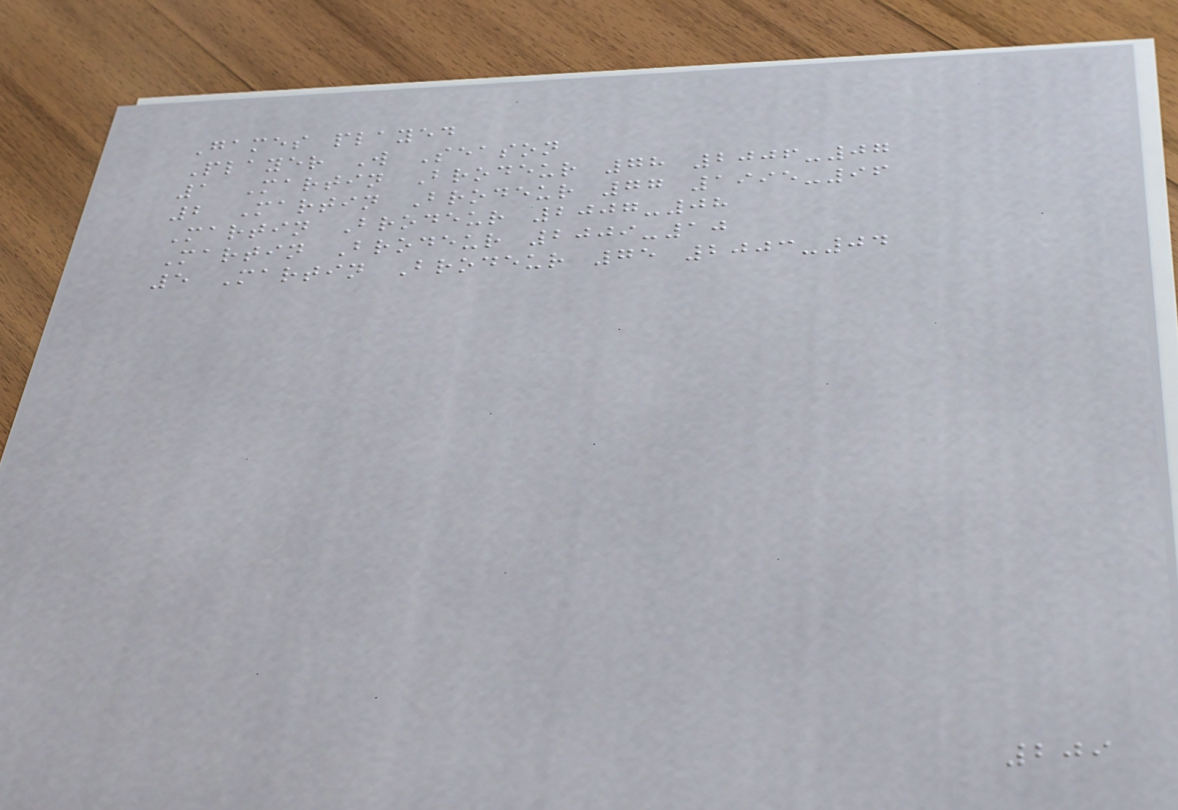Games played
Player W Season
1 Martin Brodeur 78 2006-07
2 Martin Brodeur 77 1995-96
Martin Brodeur 2007-08
Martin Brodeur 2009-10
5 Martin Brodeur 75 2003-04
209
